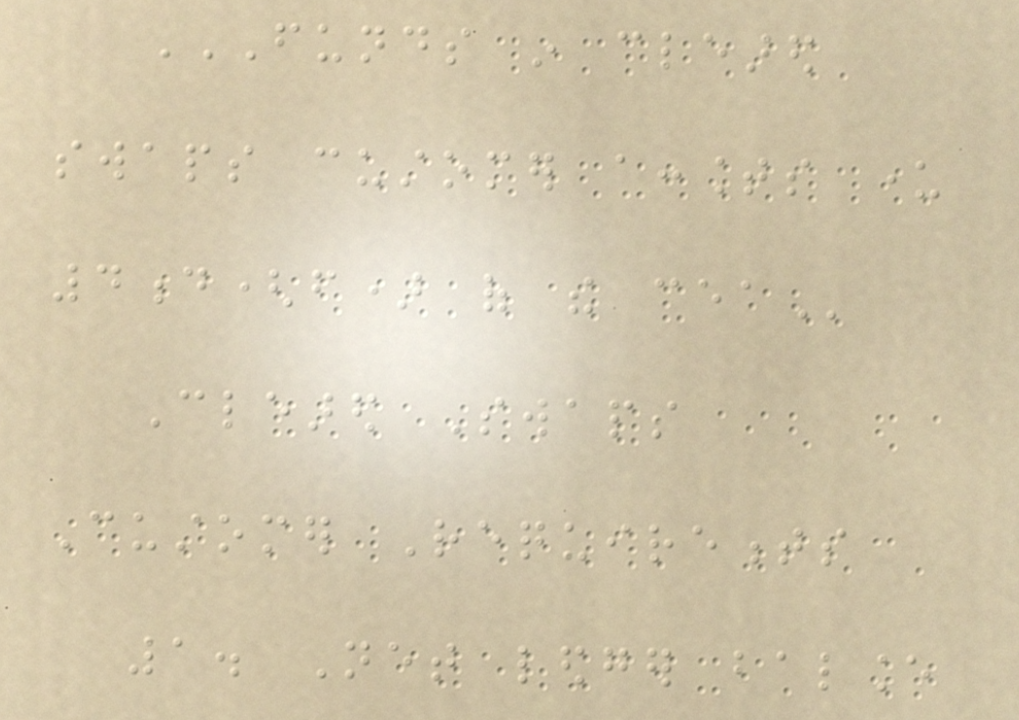FUNDS IN CLEARED
SWAPS CUSTOMER ACCOUNTS UNDER
4D(F) OF THE CEA
Cleared Swaps
Customer Requirements
1. Net ledger balance
